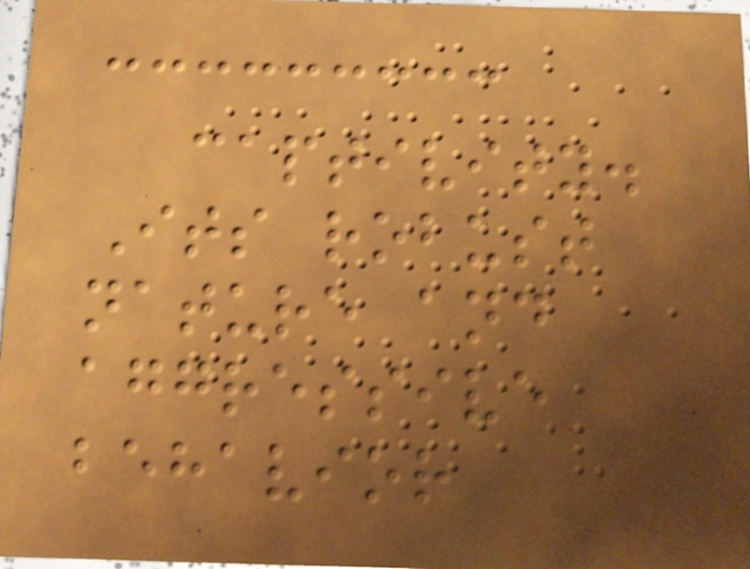captivity.
Its robust
nature and
aggressive
behavior
